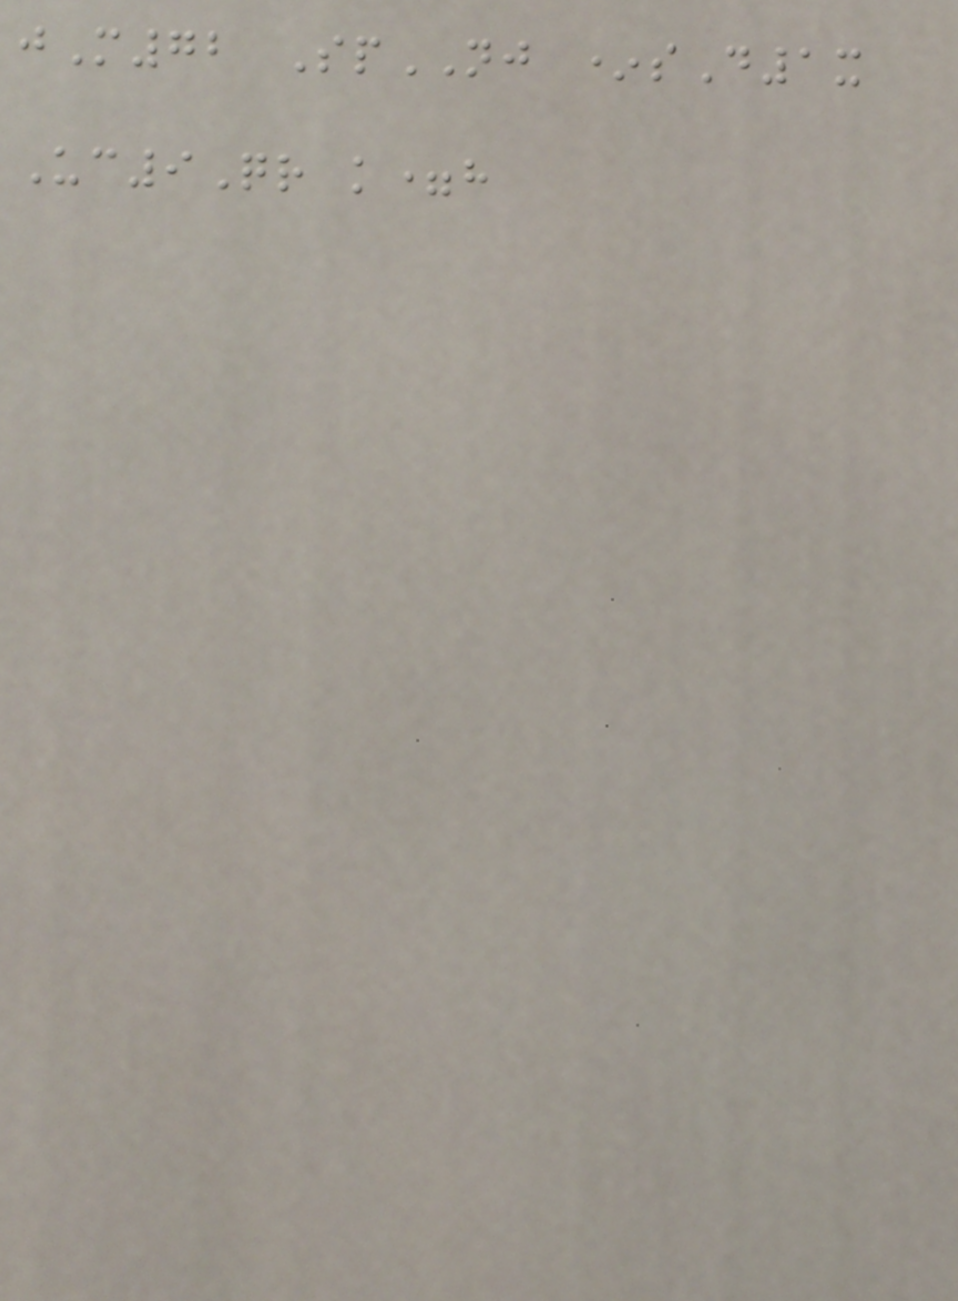jM72 SpNJ *sD1x
Uc9Qr k=h
